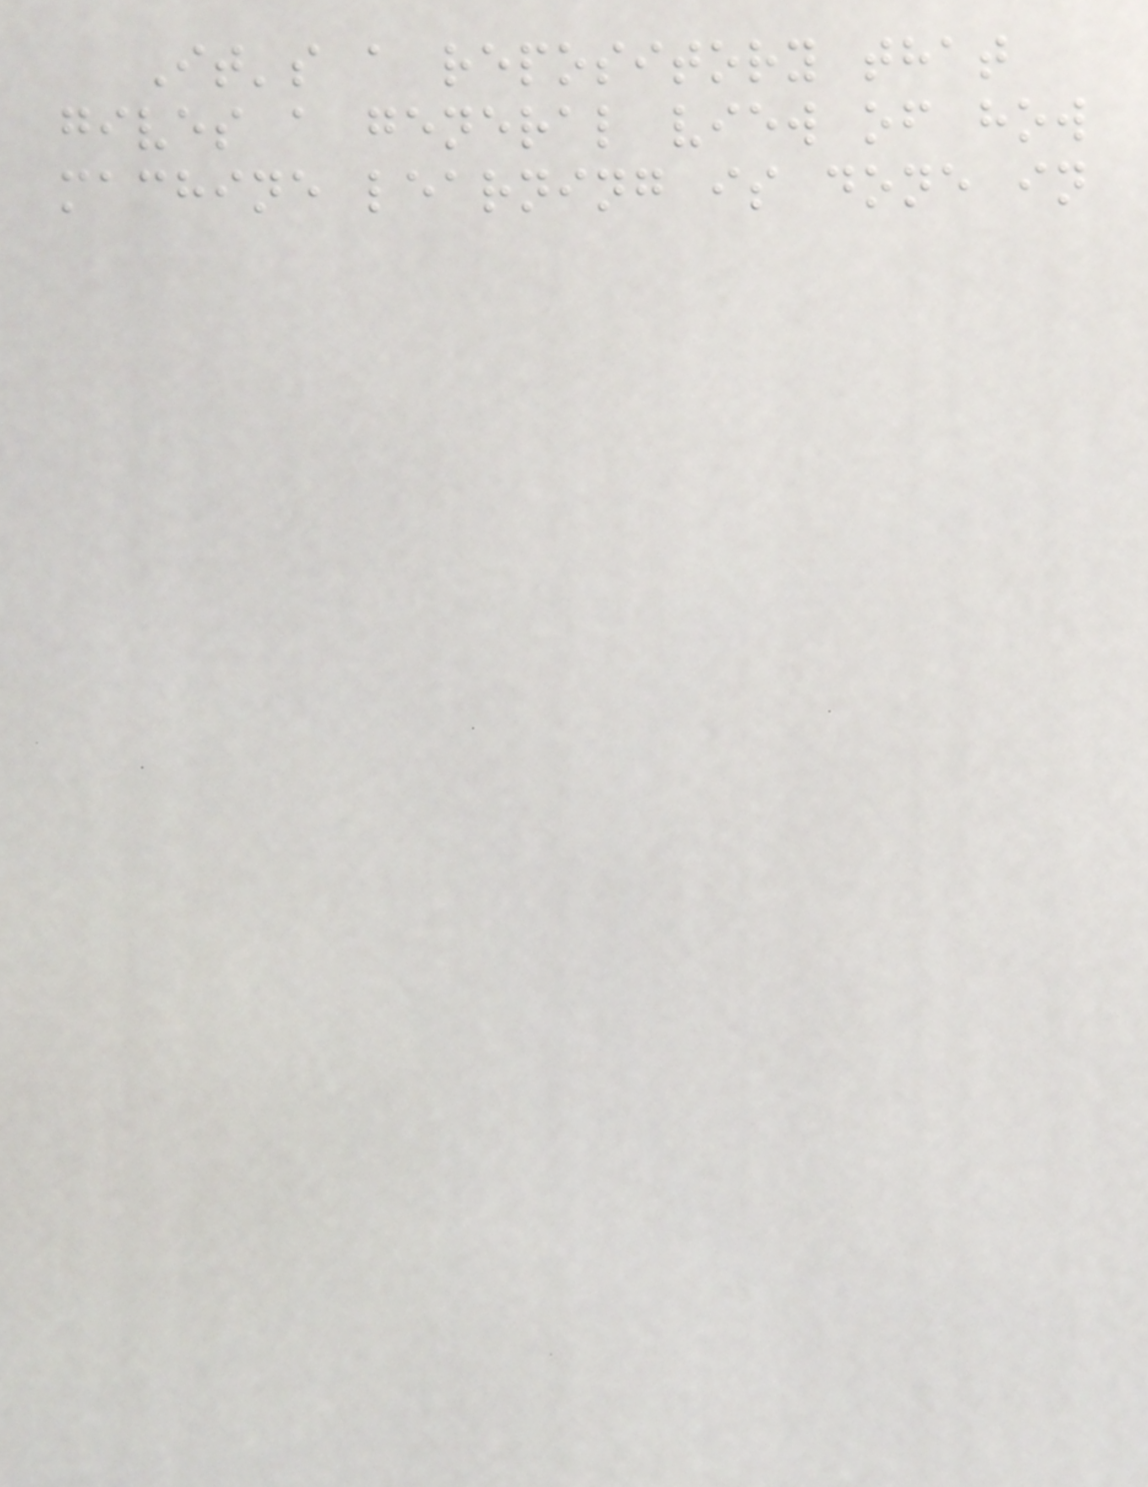It's a repository that
gives a general view of how
machine learning is done in
